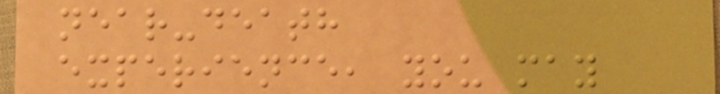near-death
experience, you may
